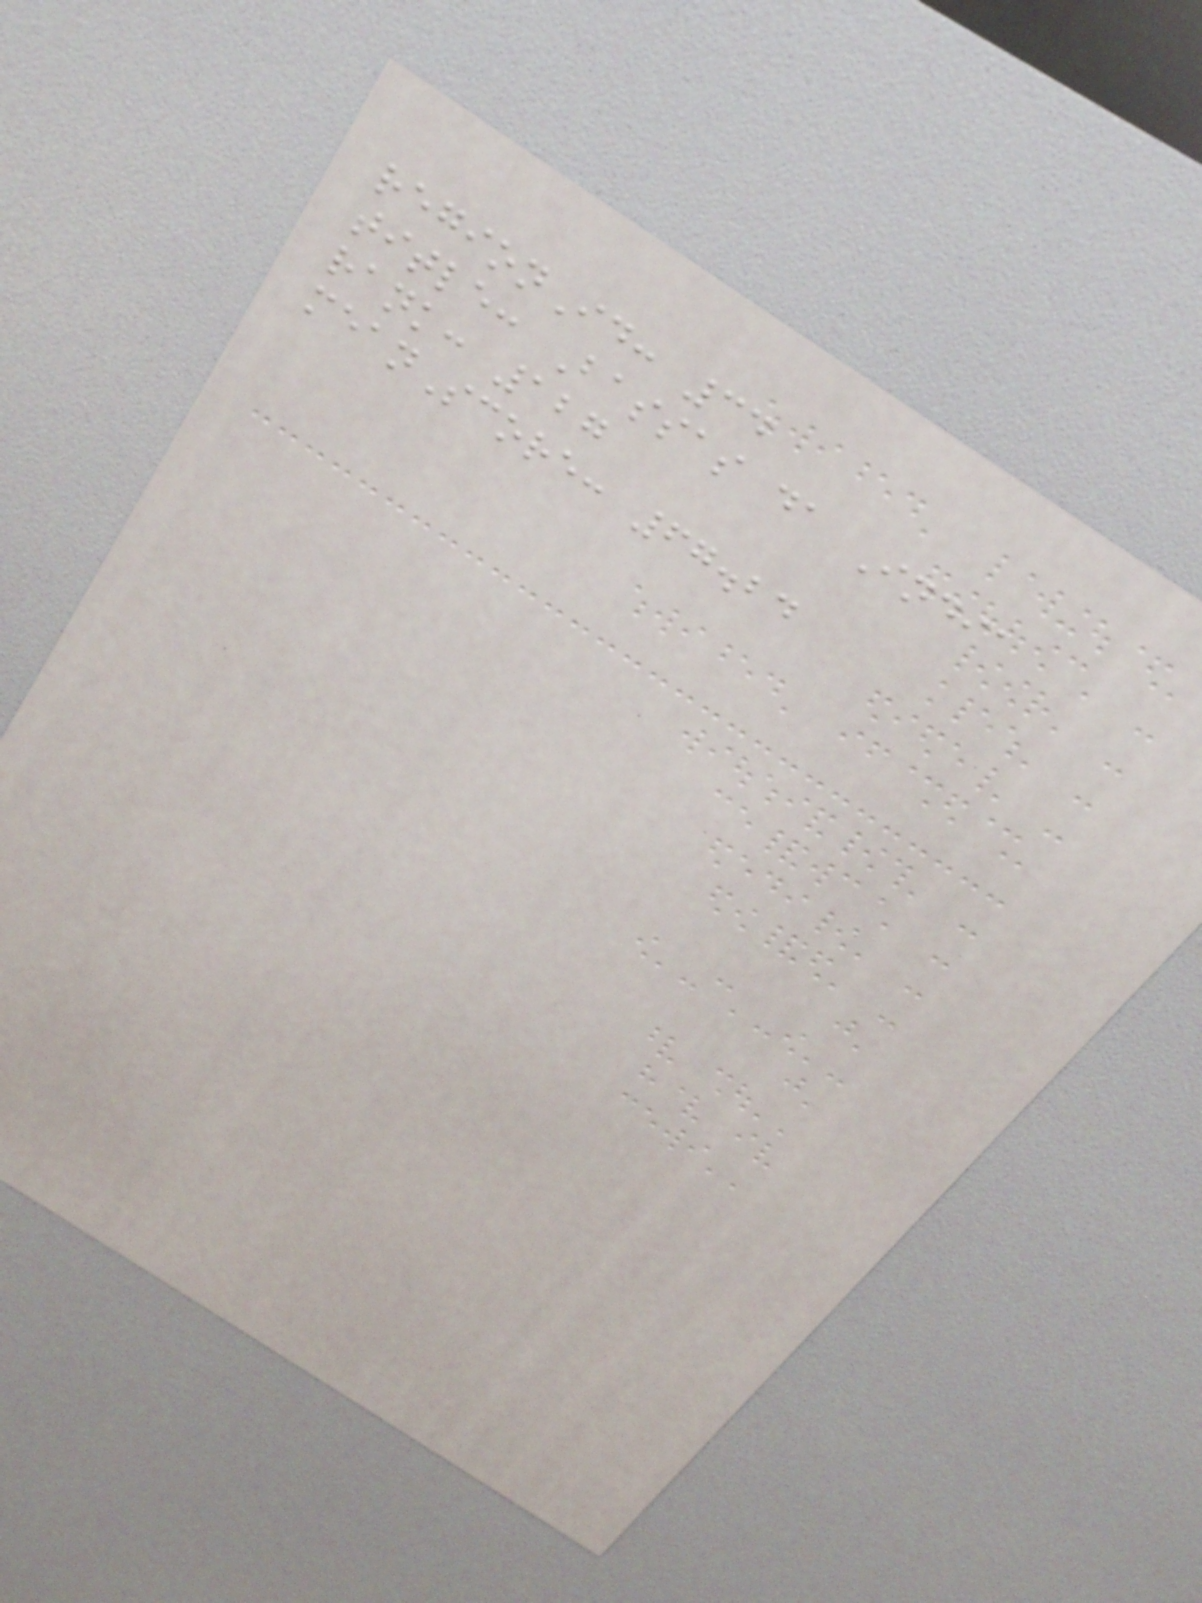regionId: 34
title: Bassas da India
rank: 127
meanScore: 67.24
